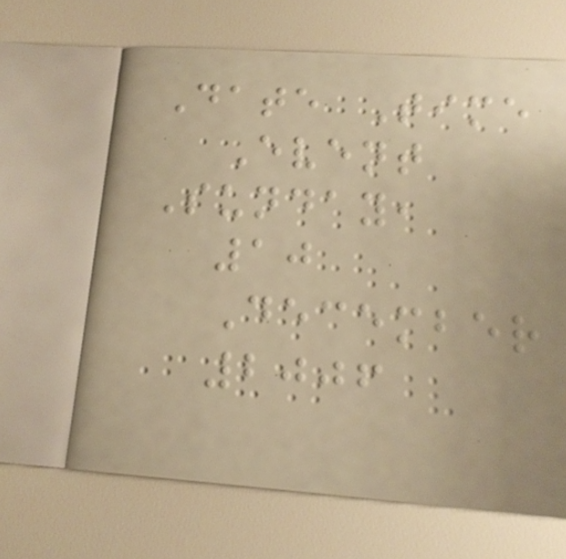Date Time
Event
Sunday,
10
December
2006
